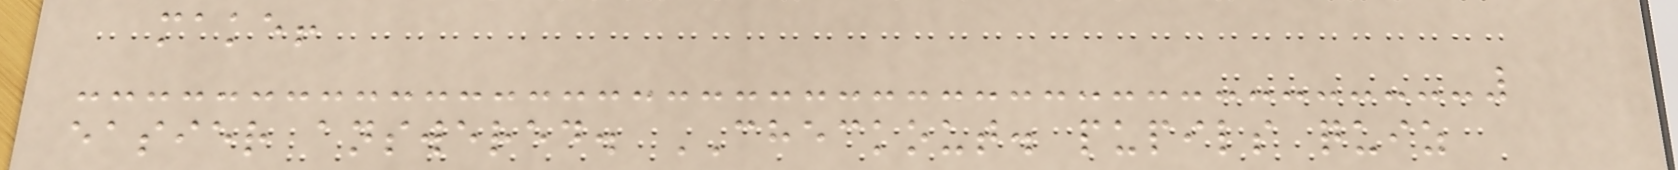make!
easier answered. CHECKOUT. pupils quiz
